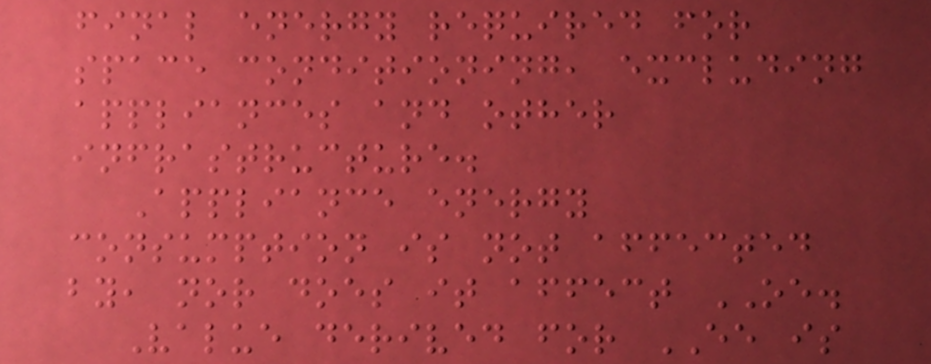final energy required for
space conditioning, excluding
appliances and other
infrastructure.
Appliance energy
consumption is not affected
by, nor does it affect OE.
Value derived for EE is
